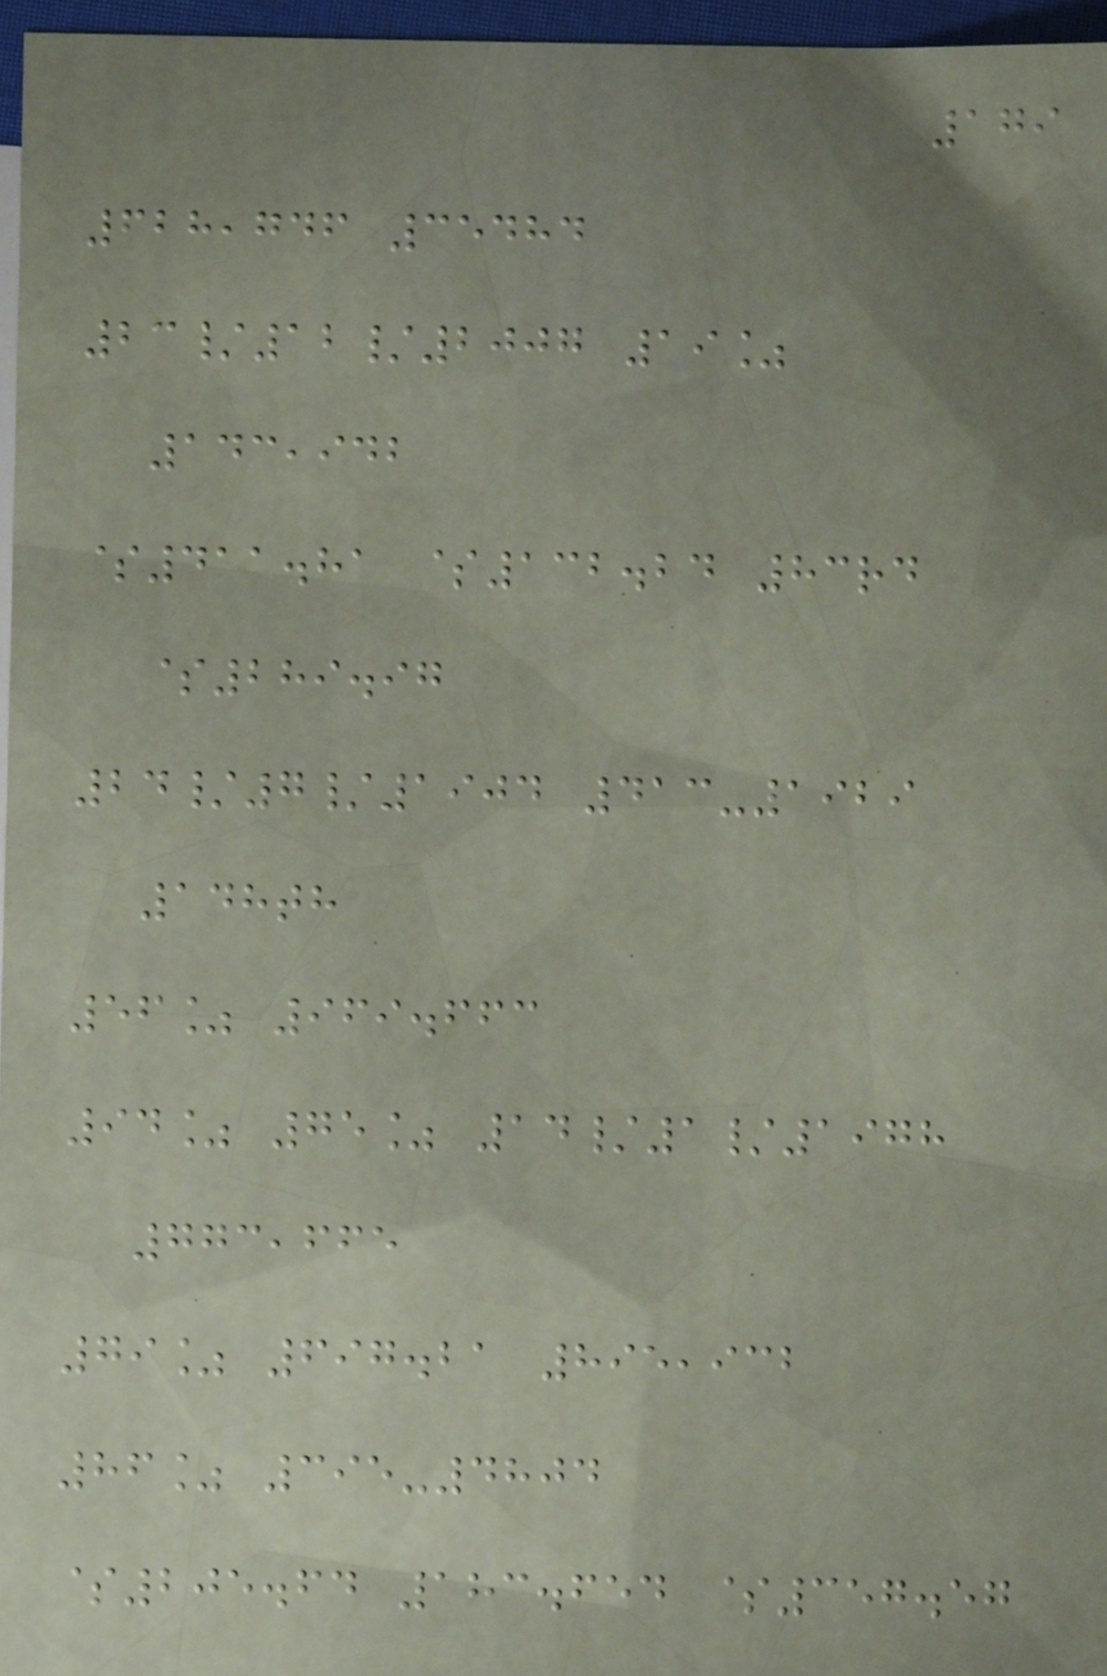179
628,746 35484
23/12/2007 19%
143,942
$411.81 $132.24 83rd
$289.97
24/7/1904 413-1929
148th
56% 969.663
94% 75% 14/1/1978
773,665
79% 697.21 895,932
86% 395-4804
$205.64 183.654 $357.57
